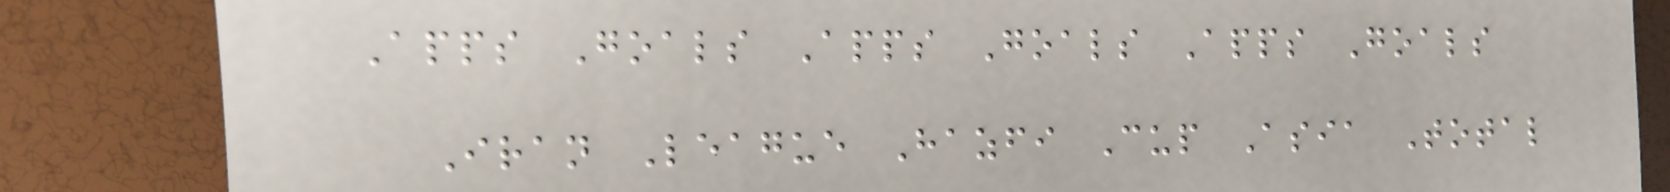Apps Goals Apps Goals Apps Goals
Iran League Hazfi Cup Asia Total
